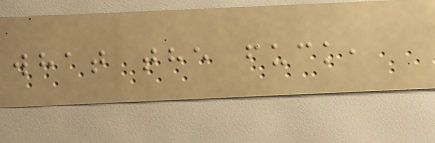what the fuck,
